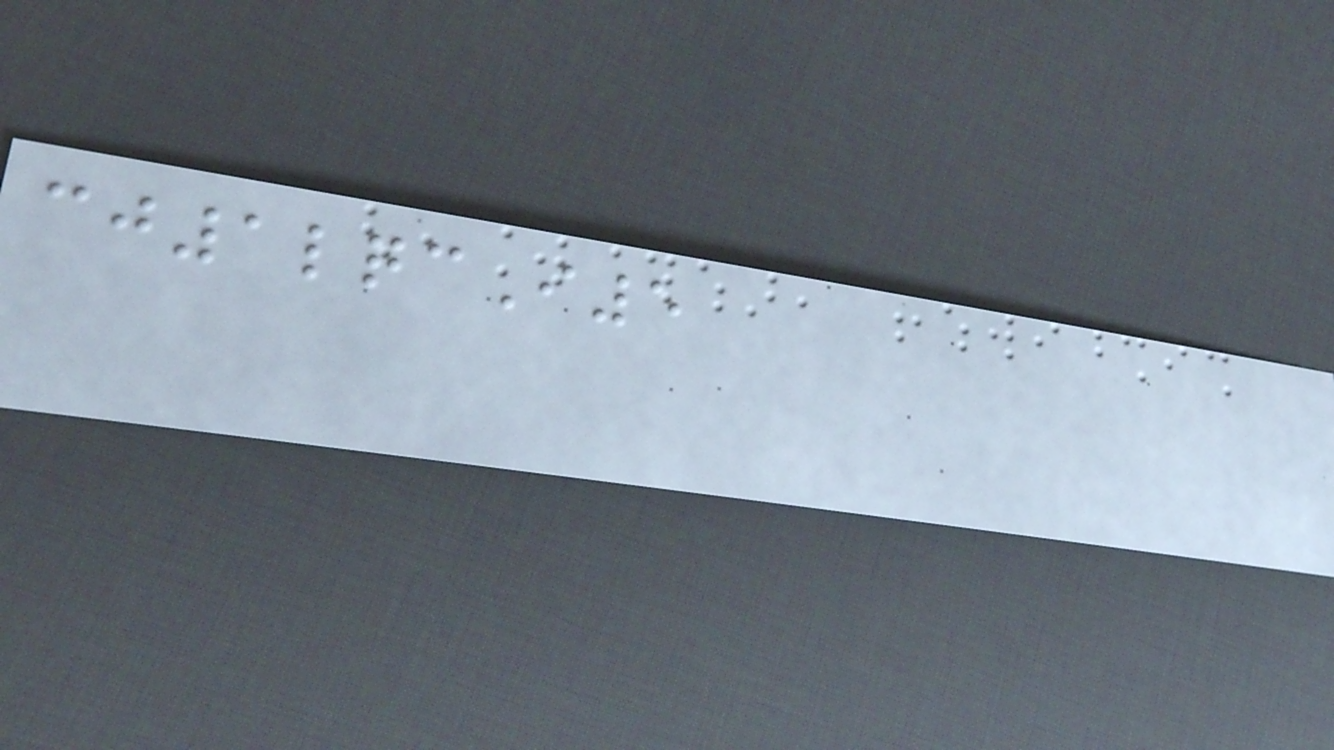cj1lqcI5
